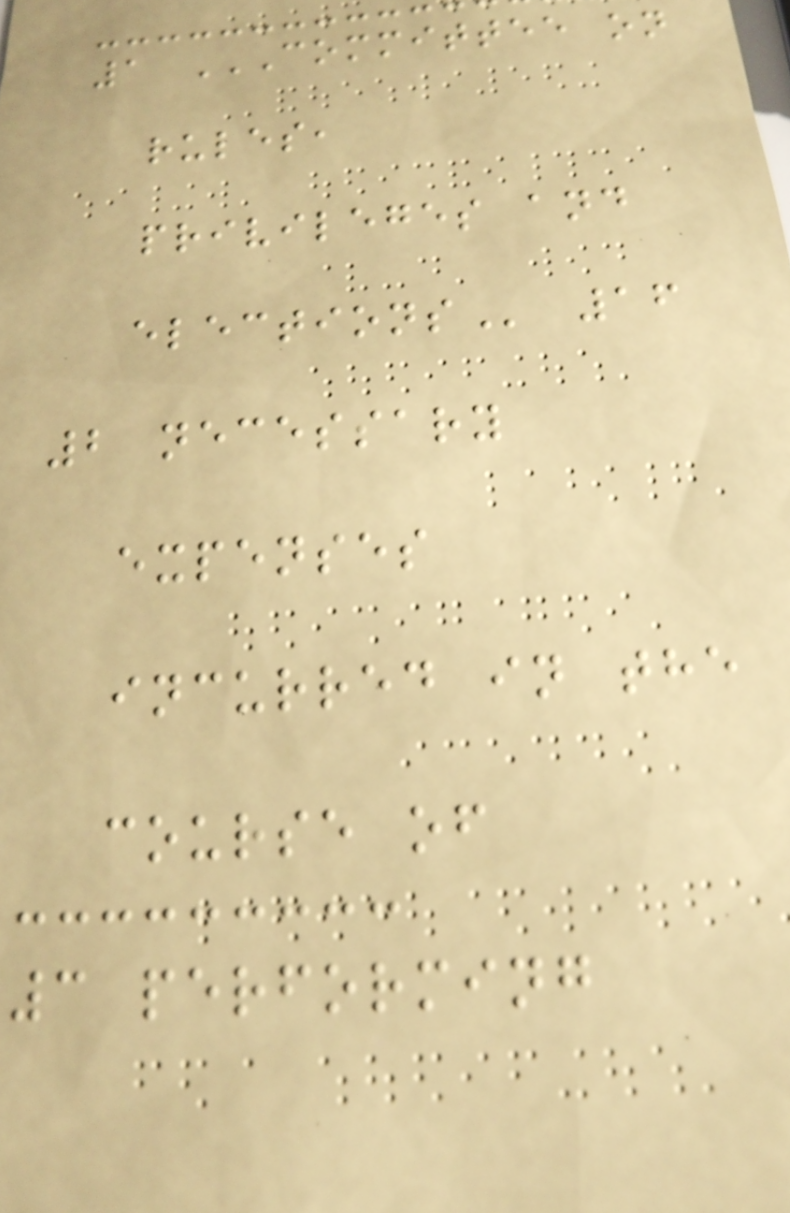1 COMMITTEE ON
RULES,
PRIVILEGES AND
ELECTIONS 16
2 necessary
expenses
incurred in the
course of
3 performing
